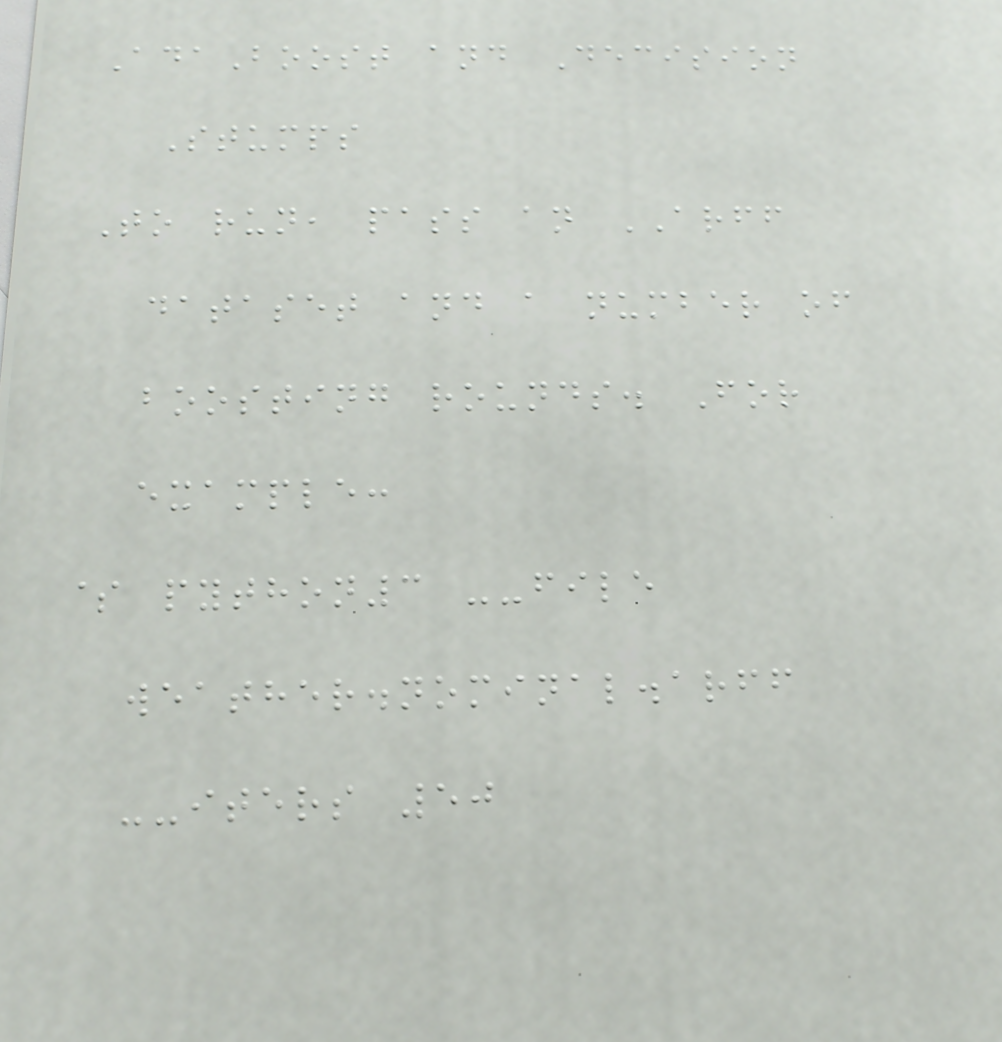AdaBoost and Decision
Stumps
To run, pass an ARFF
dataset and a number of
boosting rounds. For
example:
$ python3 --file
weather.nominal.arff
--iters 50
